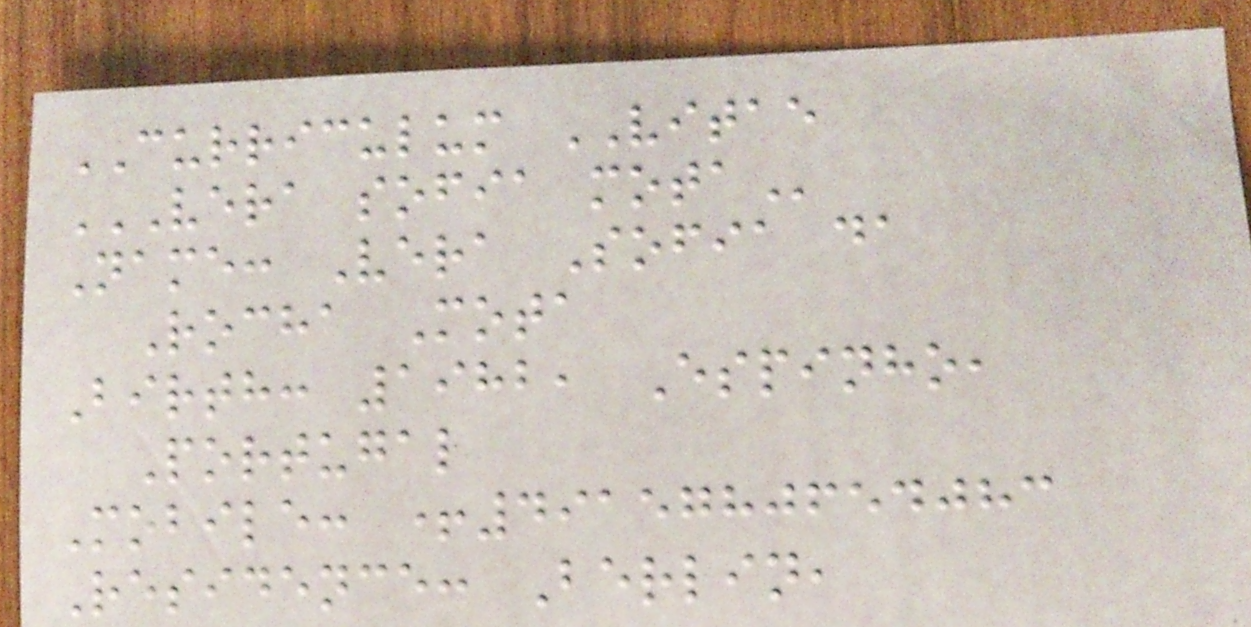CURRICULUM VITAE
VERA SOFIA MOTA
Name: Vera Sofia da
Rocha Mota
Birth: 1982, Espinho,
Portugal
Mobile: +4915780654083
Residence: Berlin,
